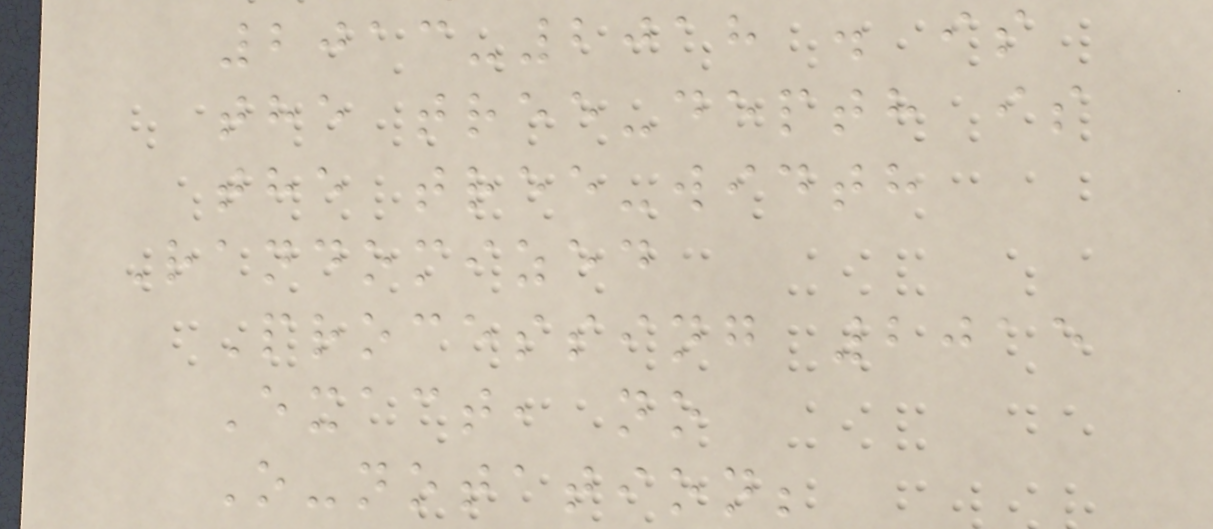2013-2018 . is
the tree-depth is
the tree-width
Randomized
Processing 2015
Exact, no
O-notation;
